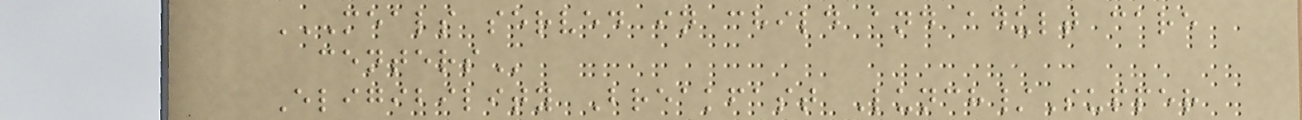MEALS SERVED IN CHILD AND ADULT CARE
CENTERS
Eligibility Breakfast Lunch/Supper
